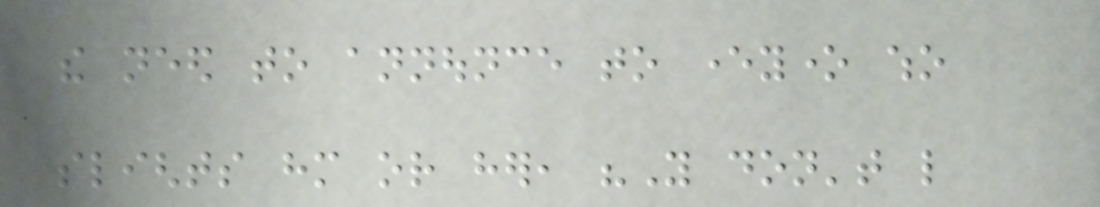the need to announce to everyone who
slights him or her, "You don't like
